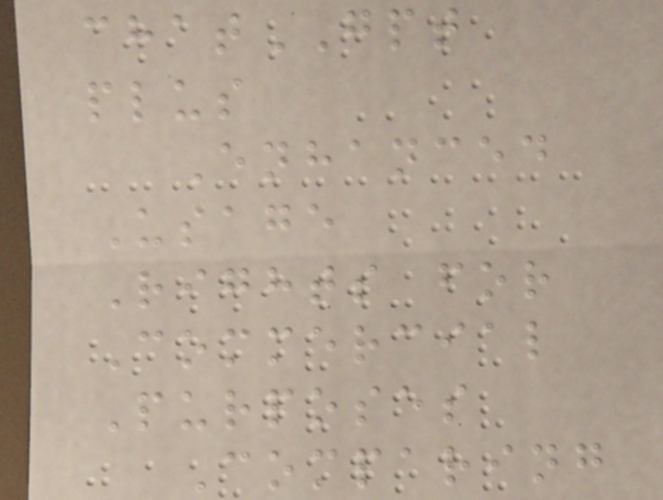chatGPT
plus
Enhanced
Usage
Rights for
Commercial
Purposes
Comparing
